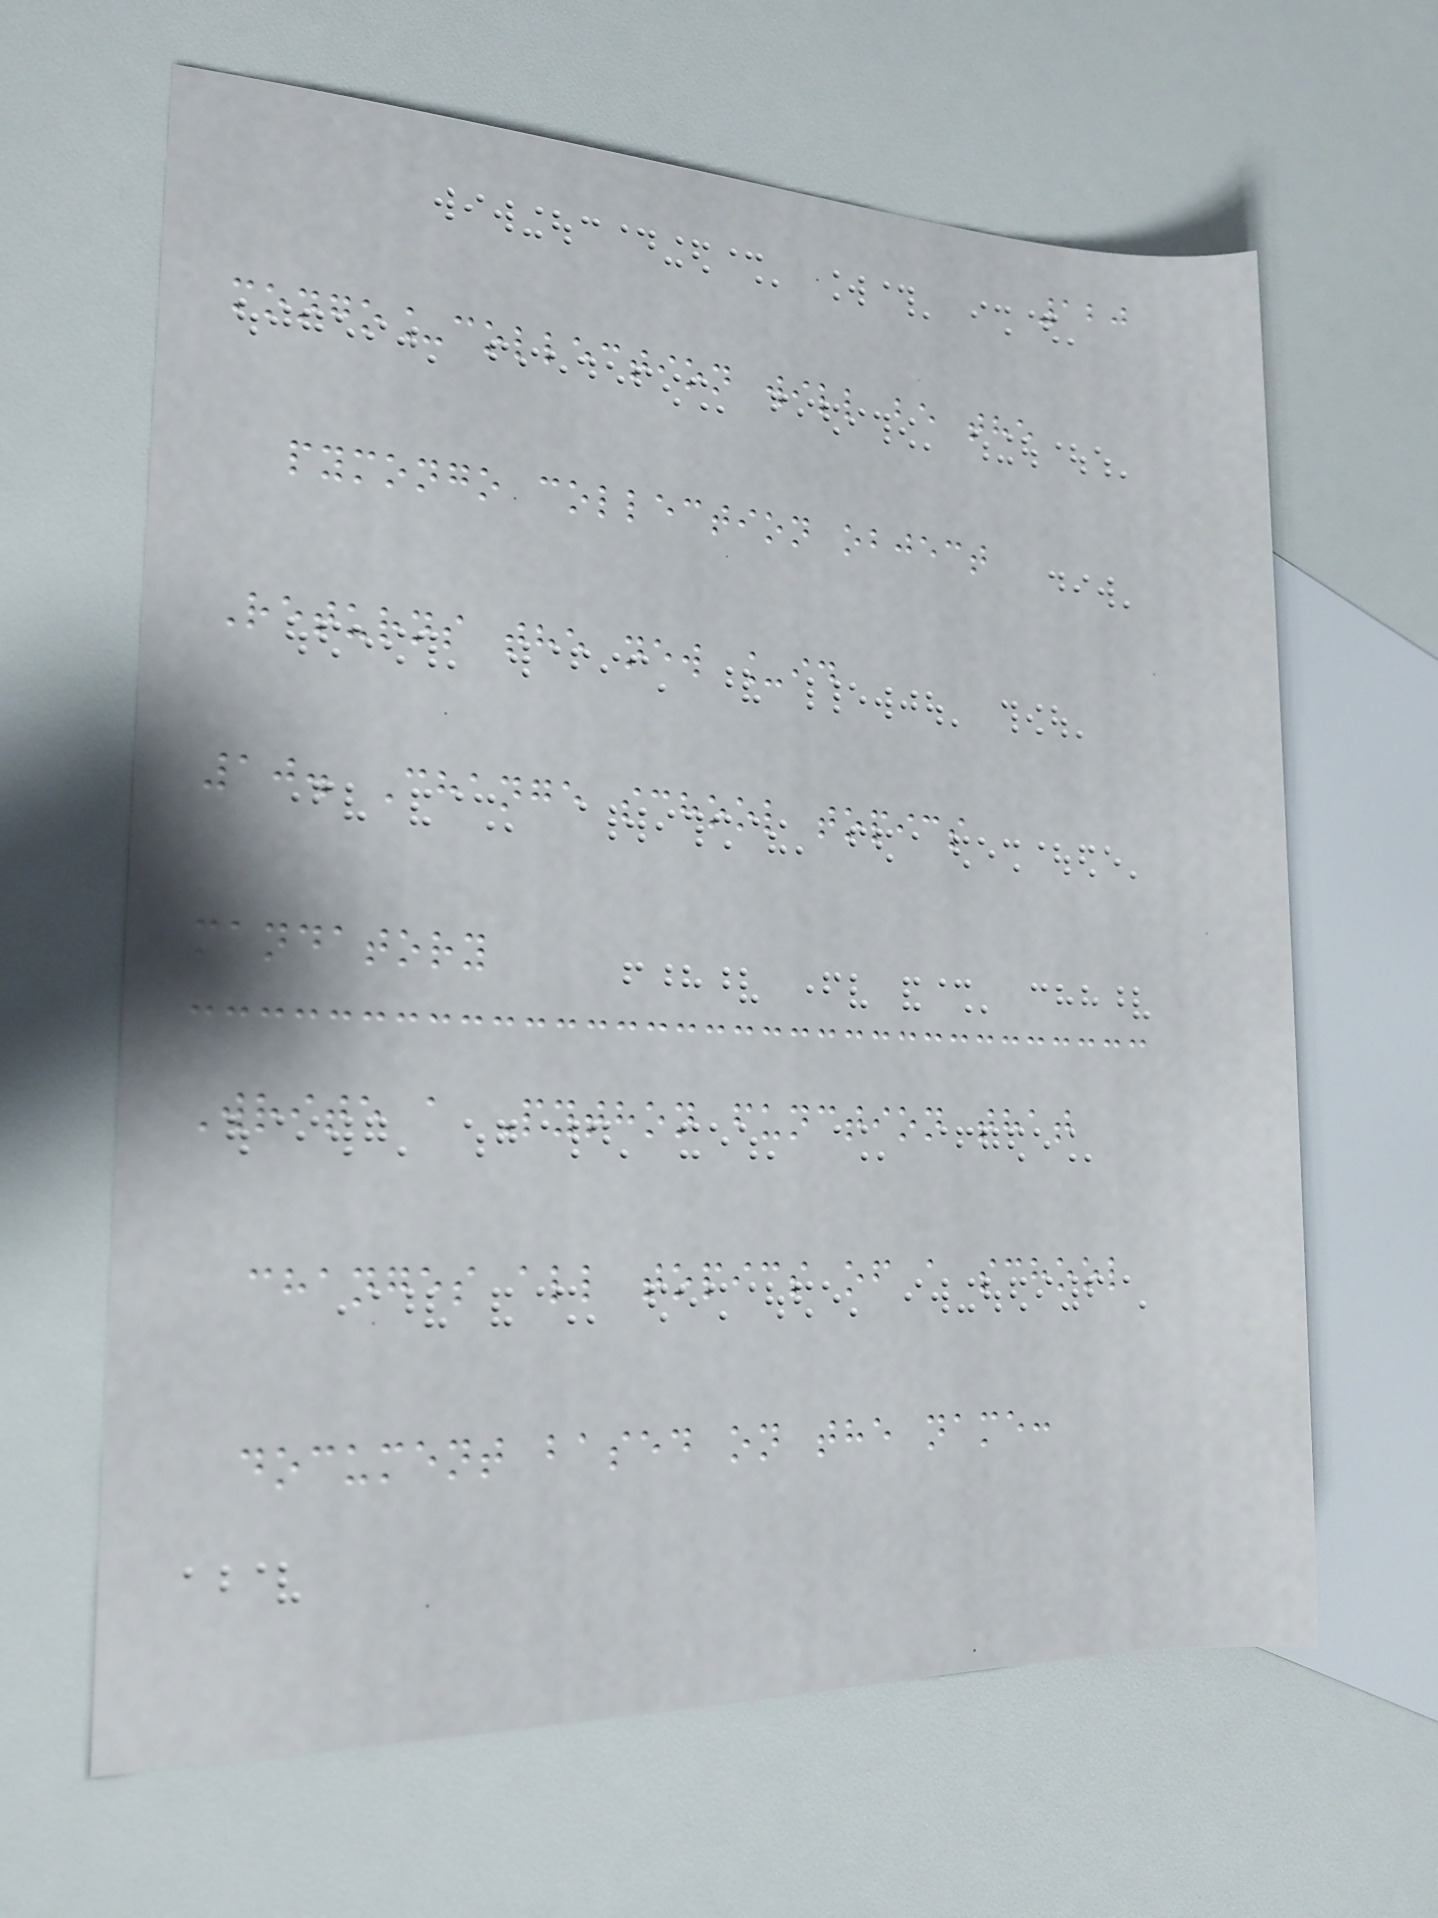120
mongo_collection will be the
pymongo collection object
Returns the new _id
10. Change school topics
mandatory
Write a Python function that
changes all topics of a school
document based on the name:
